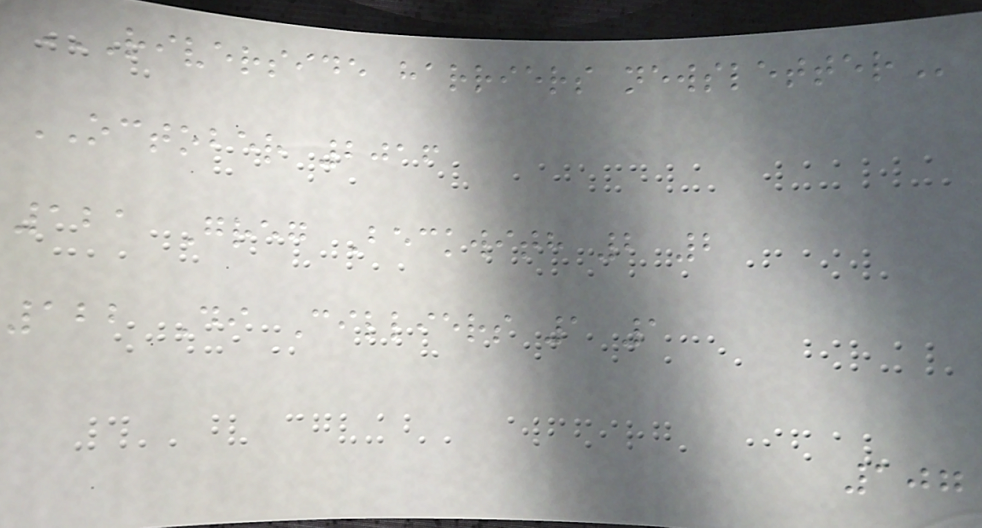RIVERSIDE HARRIERS NEWSLETTER
OCTOBER 2016
121 Greg Beckwith 2 2
122 Di Cilliers 1 1
107
